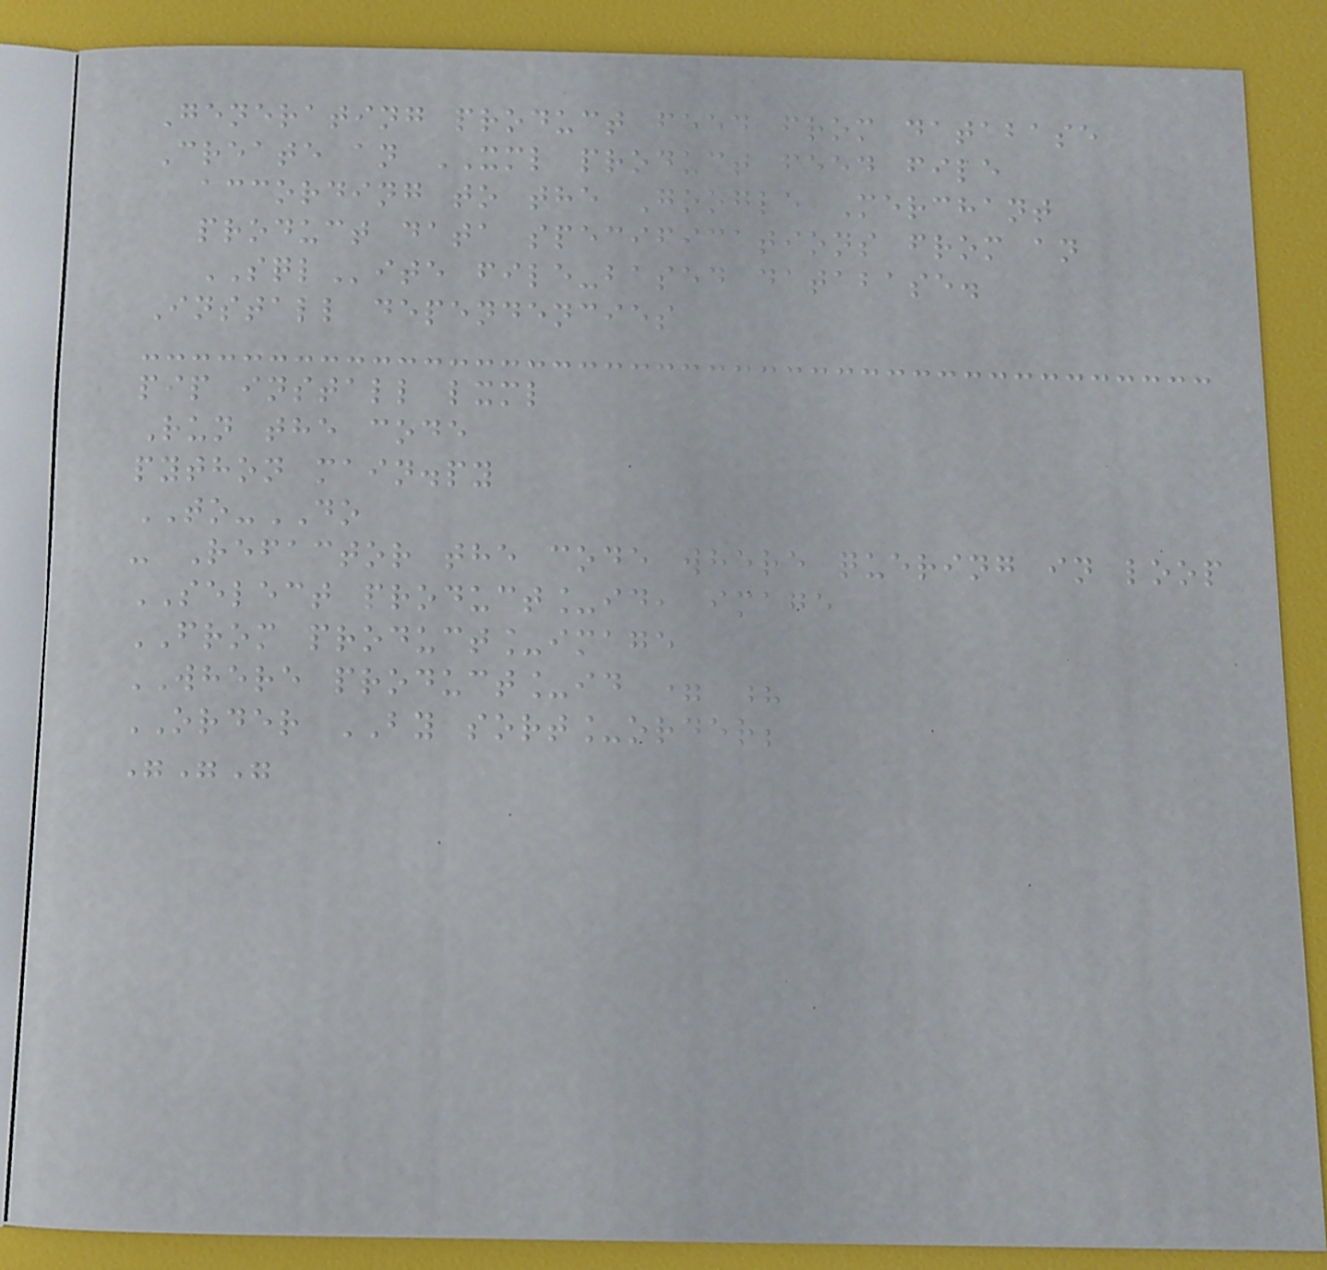Generating product feed from database
Create an XML product feed file
according to the Google Merchant
product data specifications from an
SQLite file-based database.
Install dependencies
pip install lxml
Run the code
python main.py
TO-DO
- Refactor the code where quering in loop
SELECT product_id, image
FROM product_image
WHERE product_id = ?
ORDER BY sort_order;
"""
